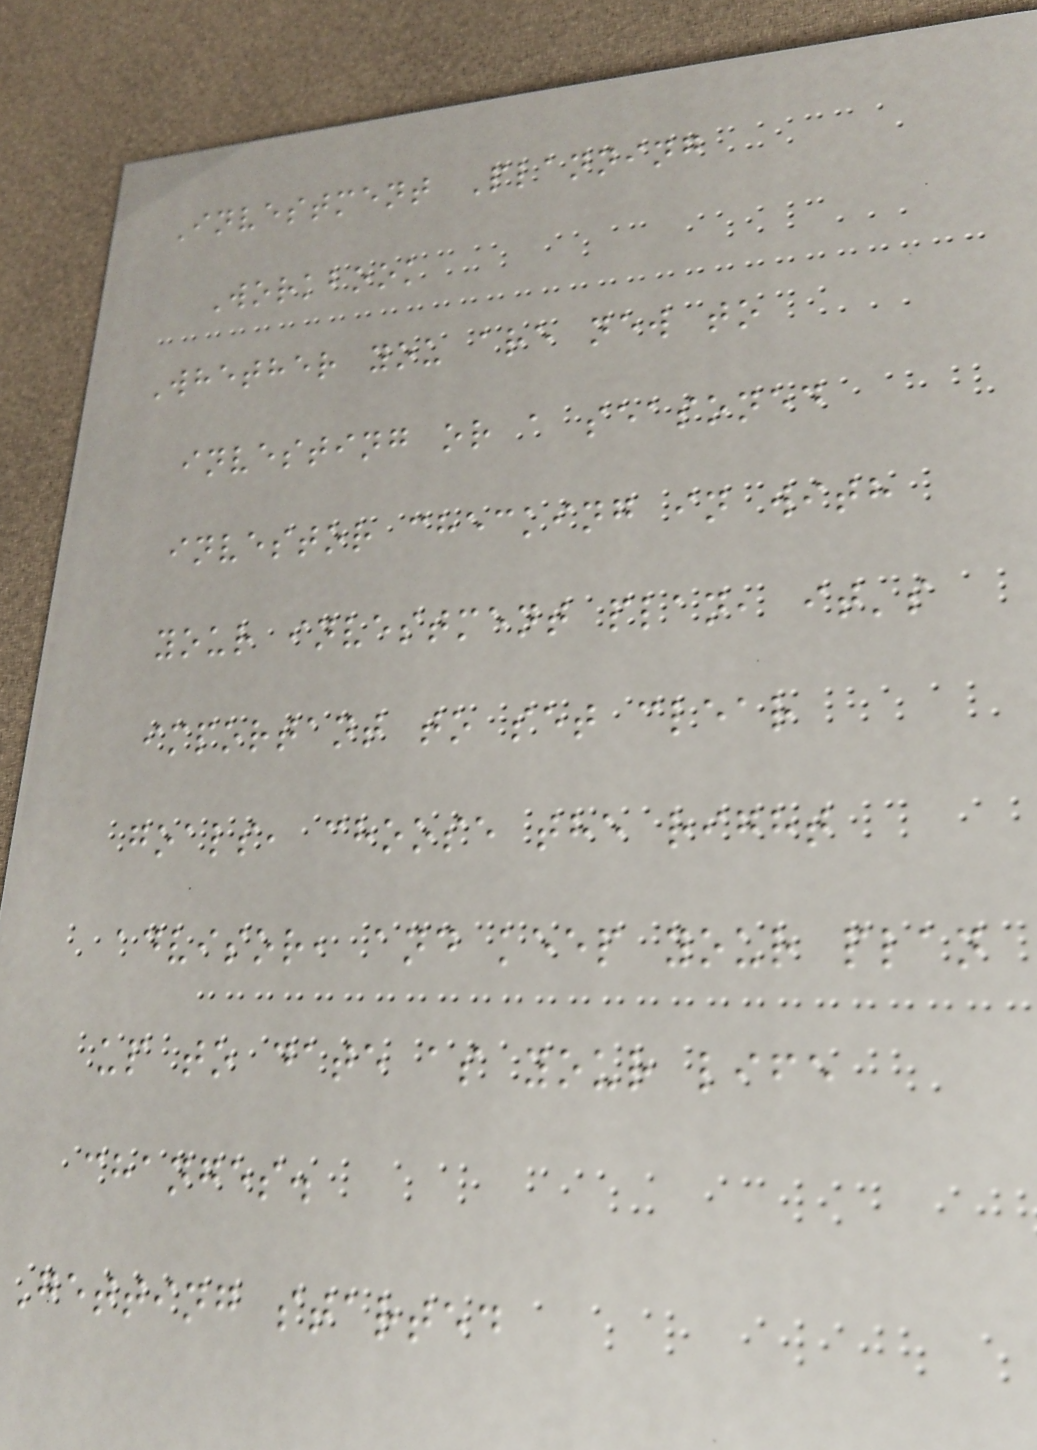Investment Planning
Workbook
Whether you are new to
investing or a seasoned
investor checking in with
your investment plan, it's
important to set clear
goals, choose the right
advisor, and keep your plan
up to date as your life
changes.
Getting started
